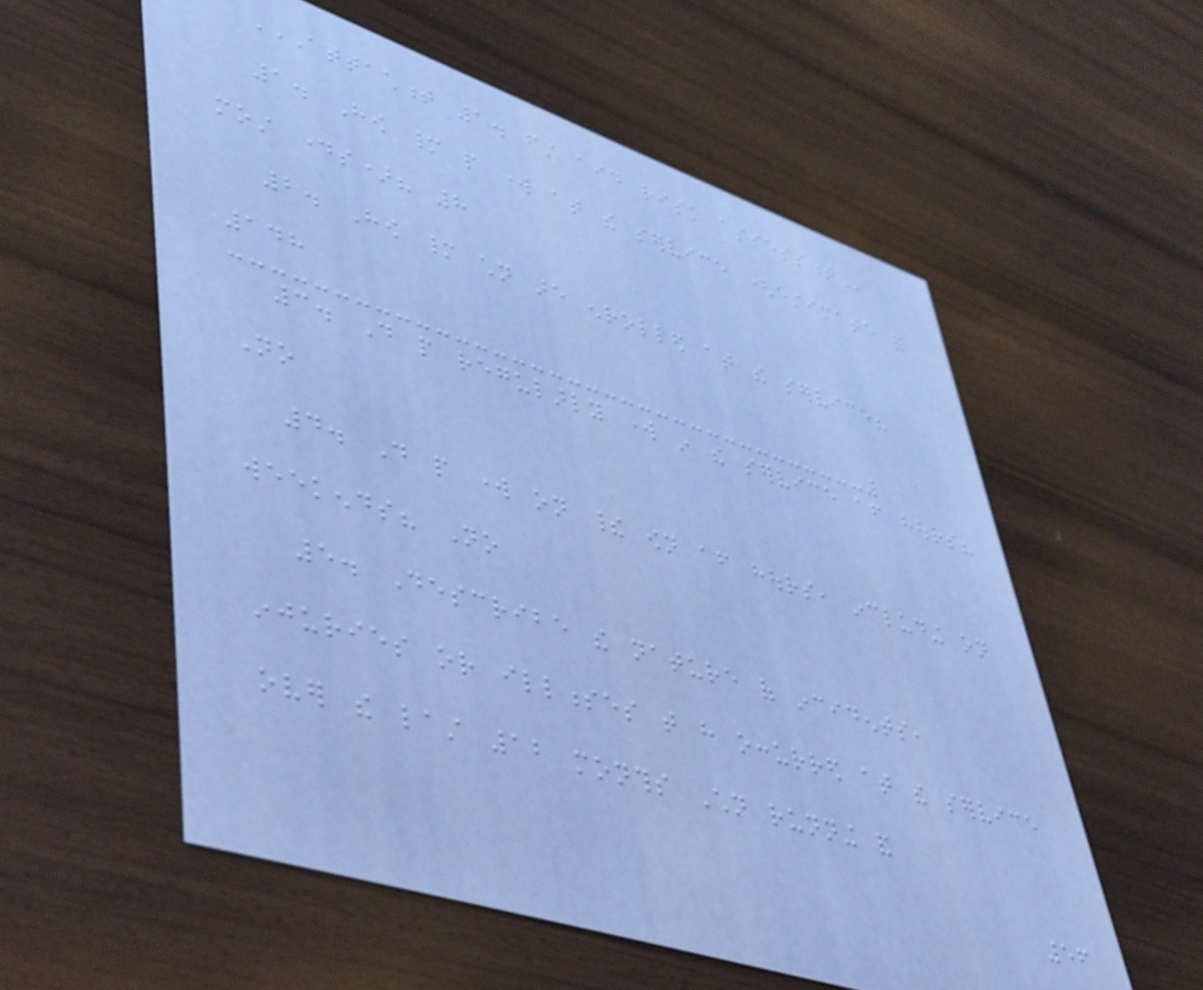ATTACHMENT 1. FIRST AID RISK ASSESSMENT
1. How many people work at the service (estimate for
most days)? 8
2. How many children are enrolled at the service?
148
3. Do people regularly work in the service after hours?
No
4. Do people work on their own after hours, including on
weekends? No
5. Describe the nature of incidents,
injuries or illnesses that have occurred at the service
over the last 12 months Children running and
56
